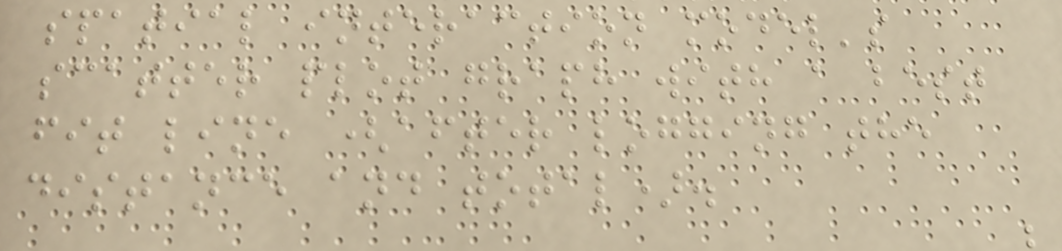spatial interaction model's
scatter plot graph with a best
fit line (after logging the
distance and total).
